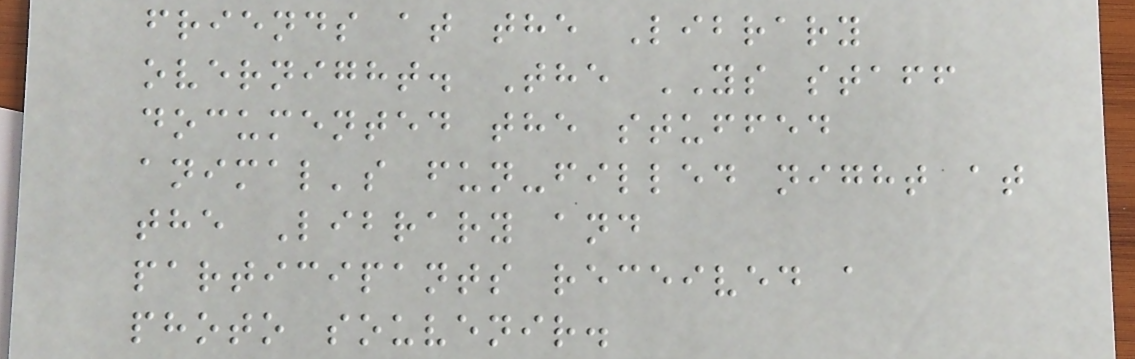friends at the Library
overnight. The YS staff
documented the stuffed
animal's fun-filled night at
the Library and
participants received a
photo souvenir.
